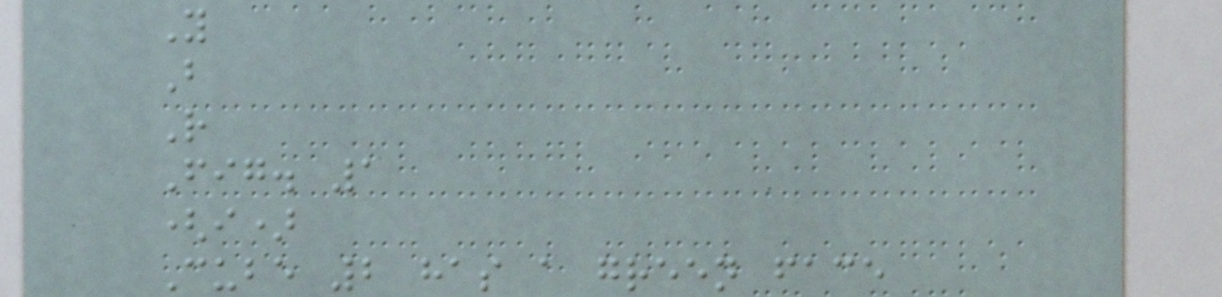Y
B
R
Fig. 1
(i)
Cube 2 has a green face
